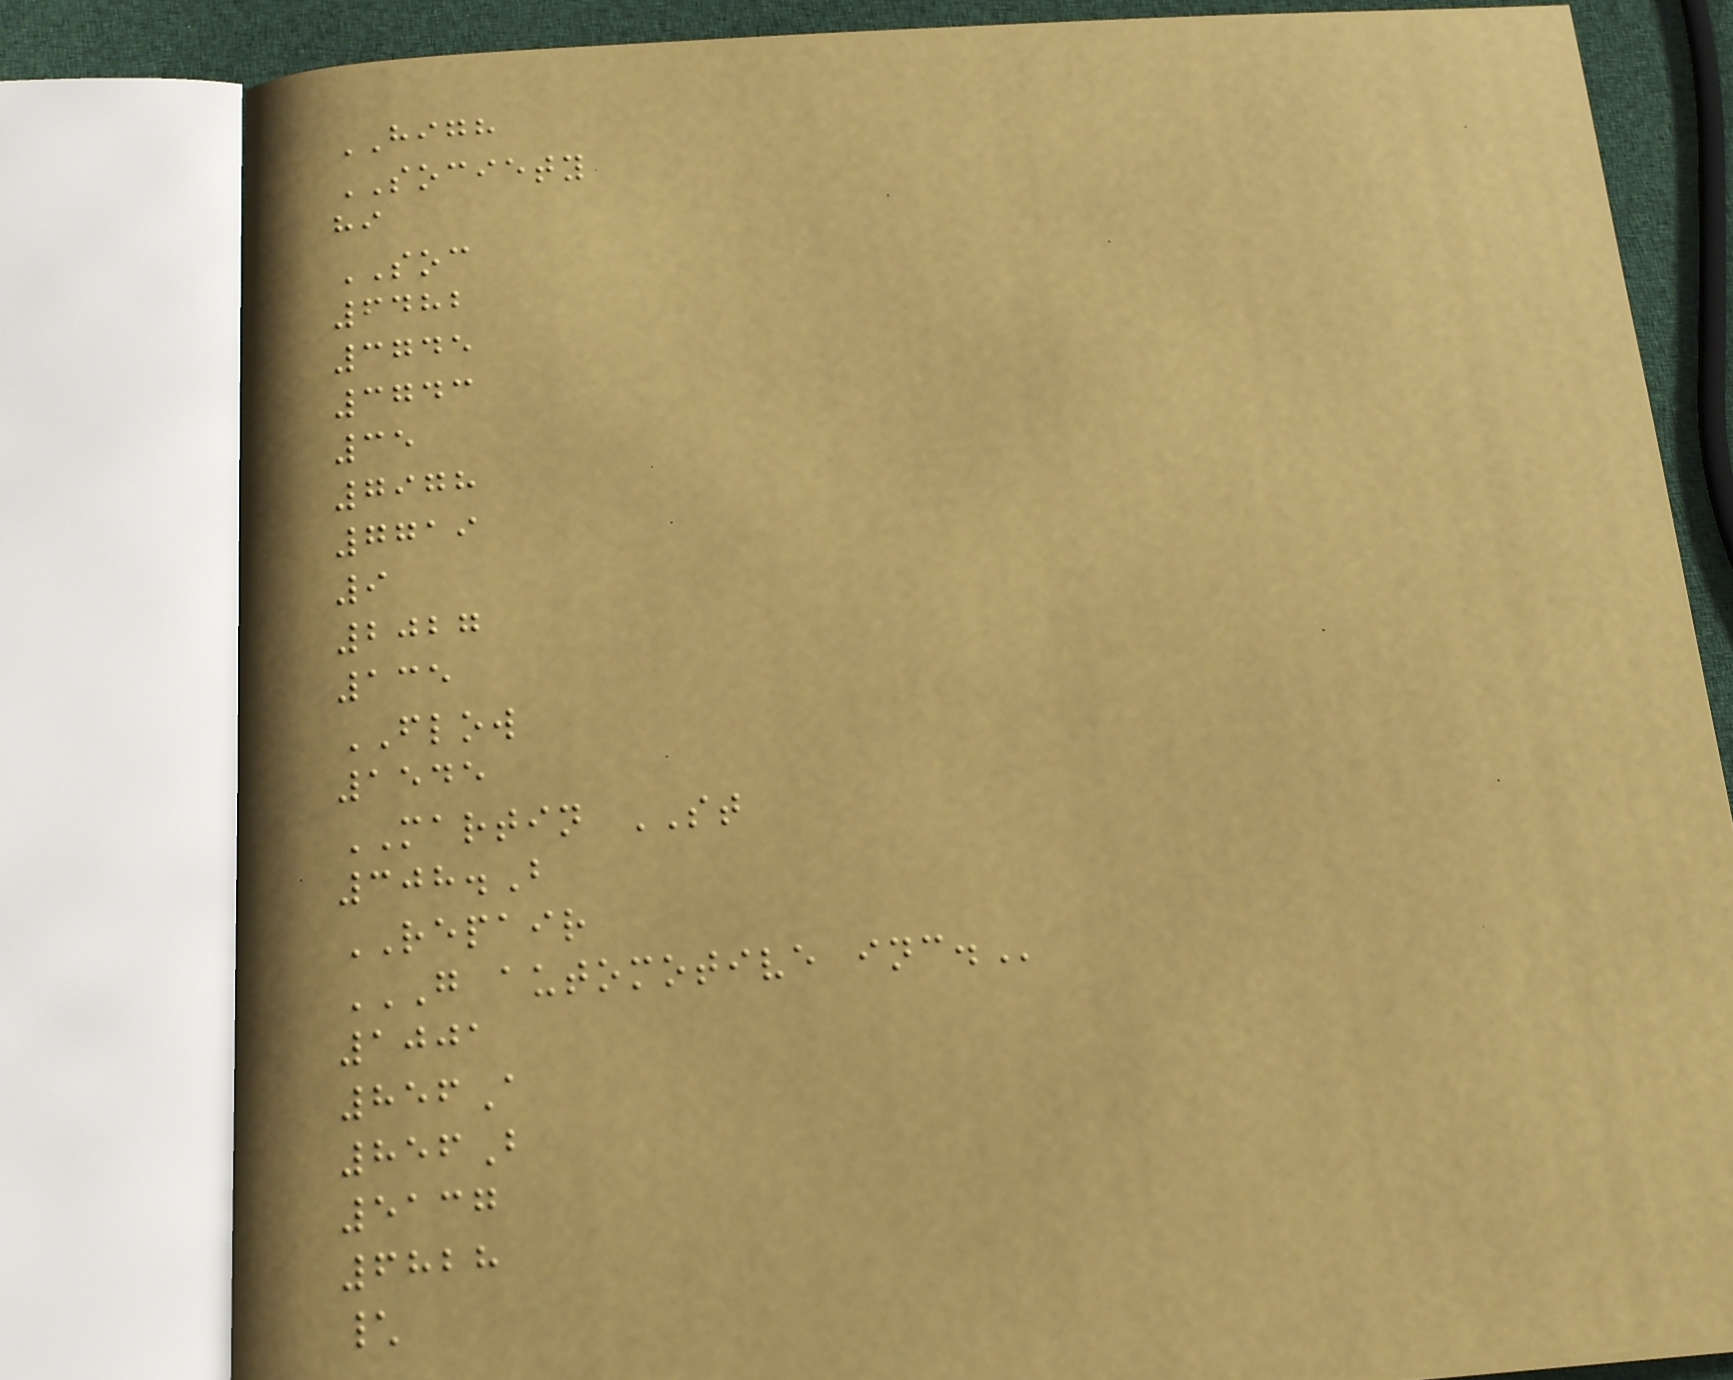HIGH
SOCIETY
hi
SOC
6482
3745
3743
35
7978
7719
9
2027
135
FLOW
1545
MARTIN ST
308.B
REPAIR
G AUTOMOTIVE INC.
1001
856A
856B
5137
6828
\
